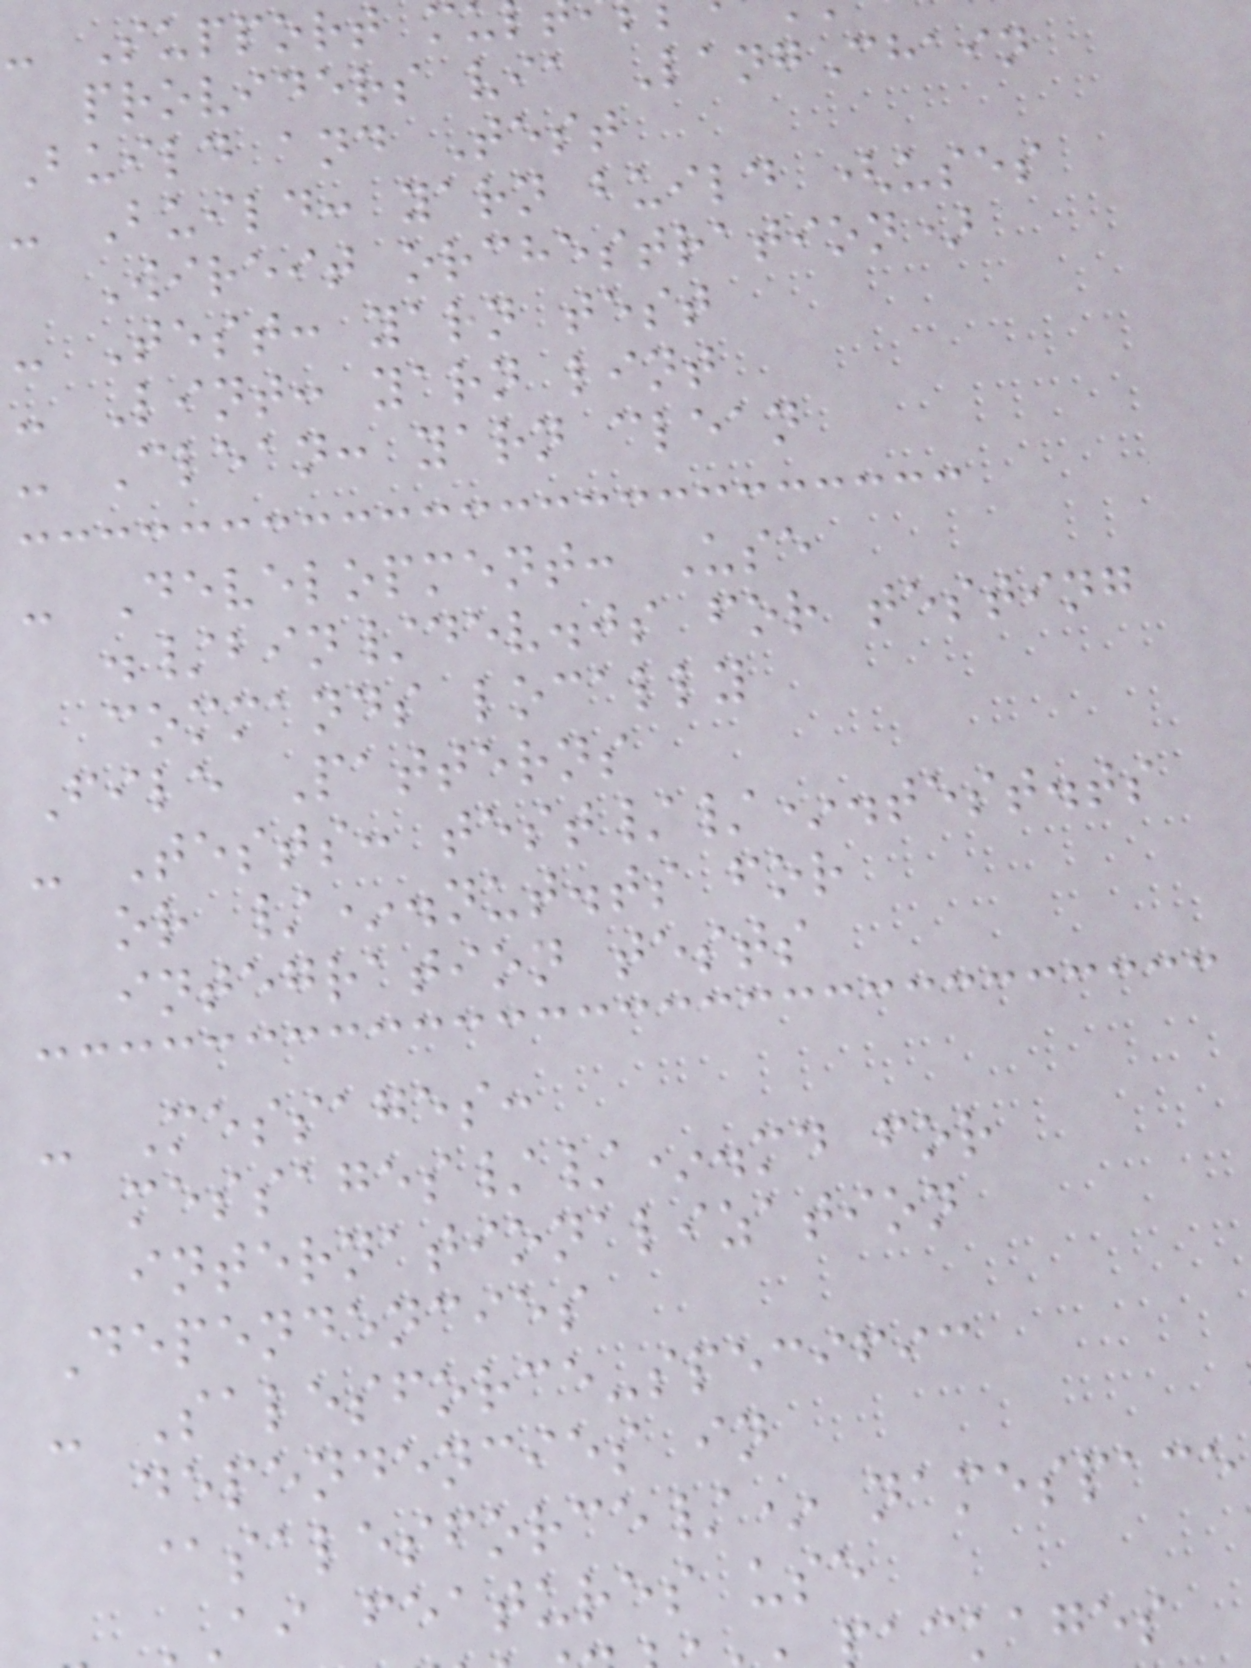- Support m
providers via LangChain
Build and Test
- Build: yarn build (uses
Wireit orchestration)
- Test: yarn test
- Lint: yarn lint
- Clean: yarn clean
- Development: Use
./bin/dev.js for testing
commands locally
File Patterns
- Tests: test//*.test.ts
or /*.nut.ts for
integration tests
- Messages:
messages//*.md for
internationalization
Dependencies
- Salesforce-specific
dependencies in
@salesforce/* namespace
ai features use
ckages
